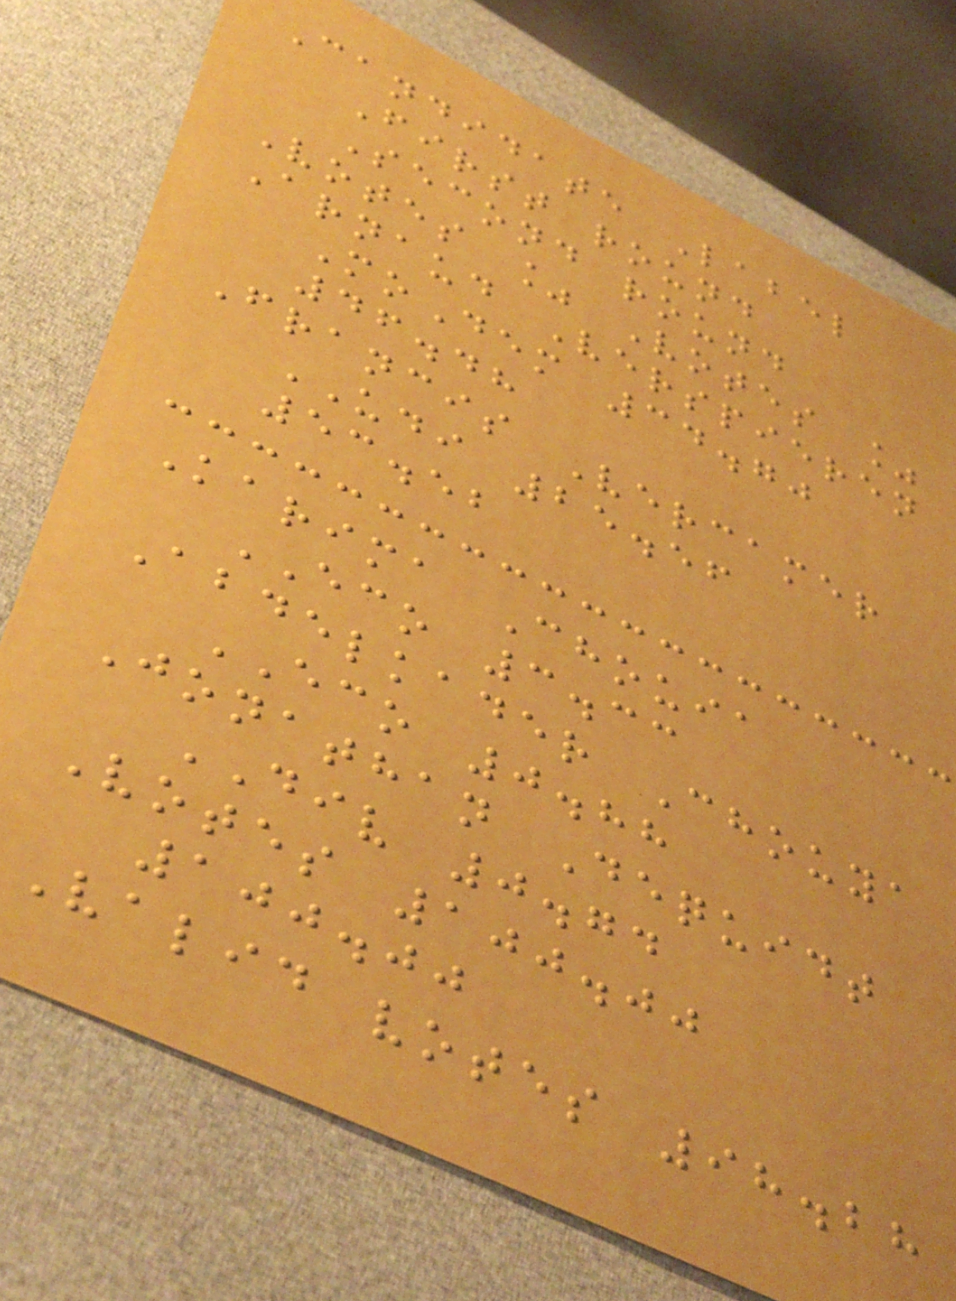Candidate Label
First round
Second round
Votes % Votes %
Arnaud Verspieren
MoDem 34.70
46.48
Francis Vercamer
UDI 25.56
53.52
Karima Chouia
ECO 3.33
Abdelkader Chouya
ECO 0.88
Jonathan Dequidt
DIV 0.74
Votes 100.00
100.00
Valid votes 98.28
